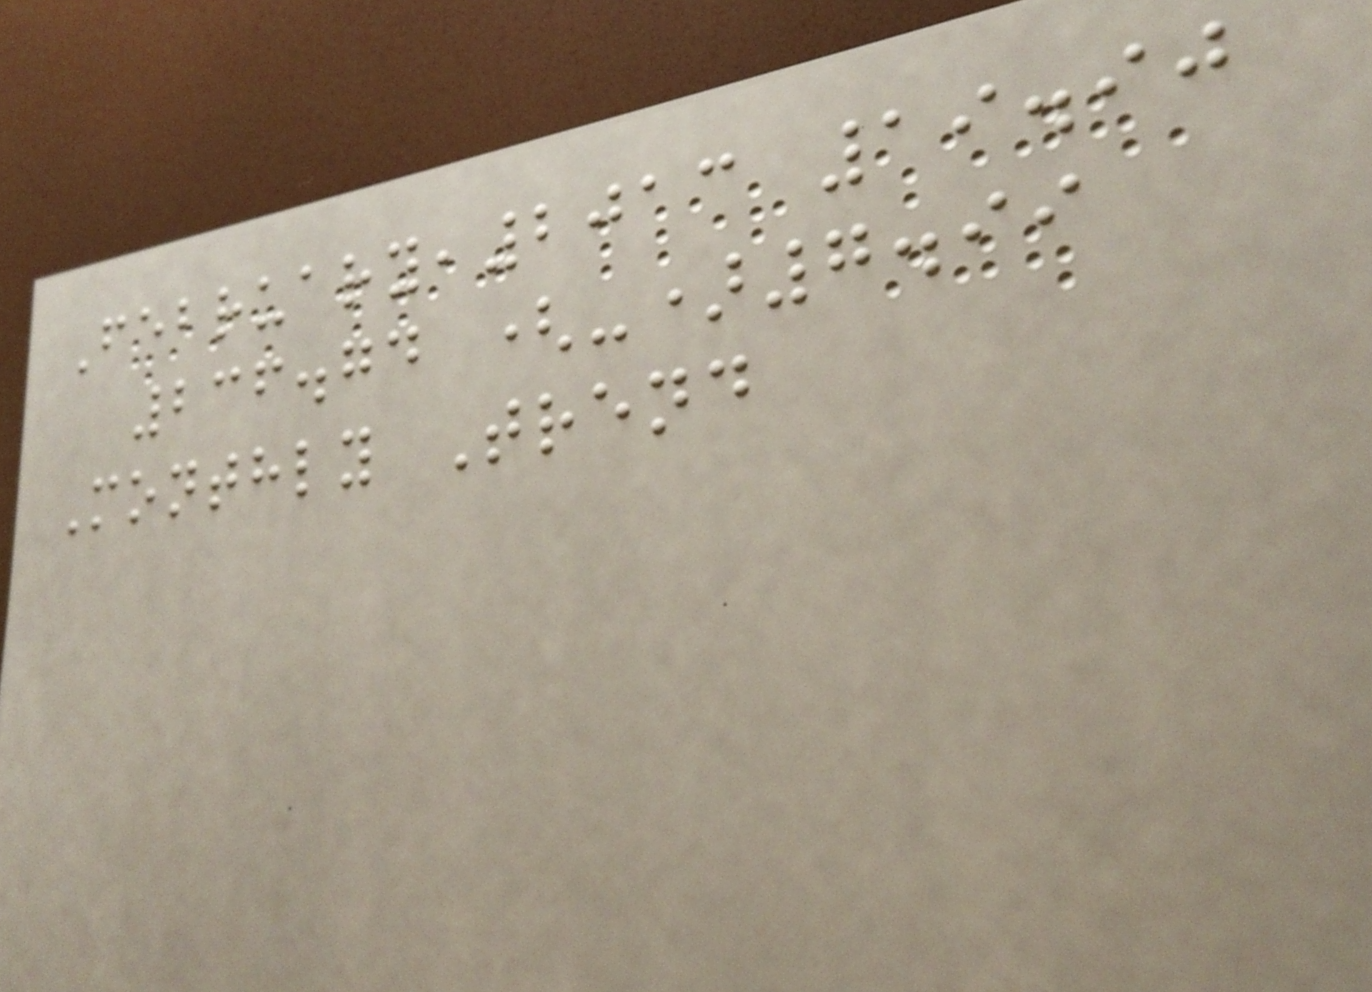February,2013 19.90
236.74 (-)7.99
Monthly Trend
